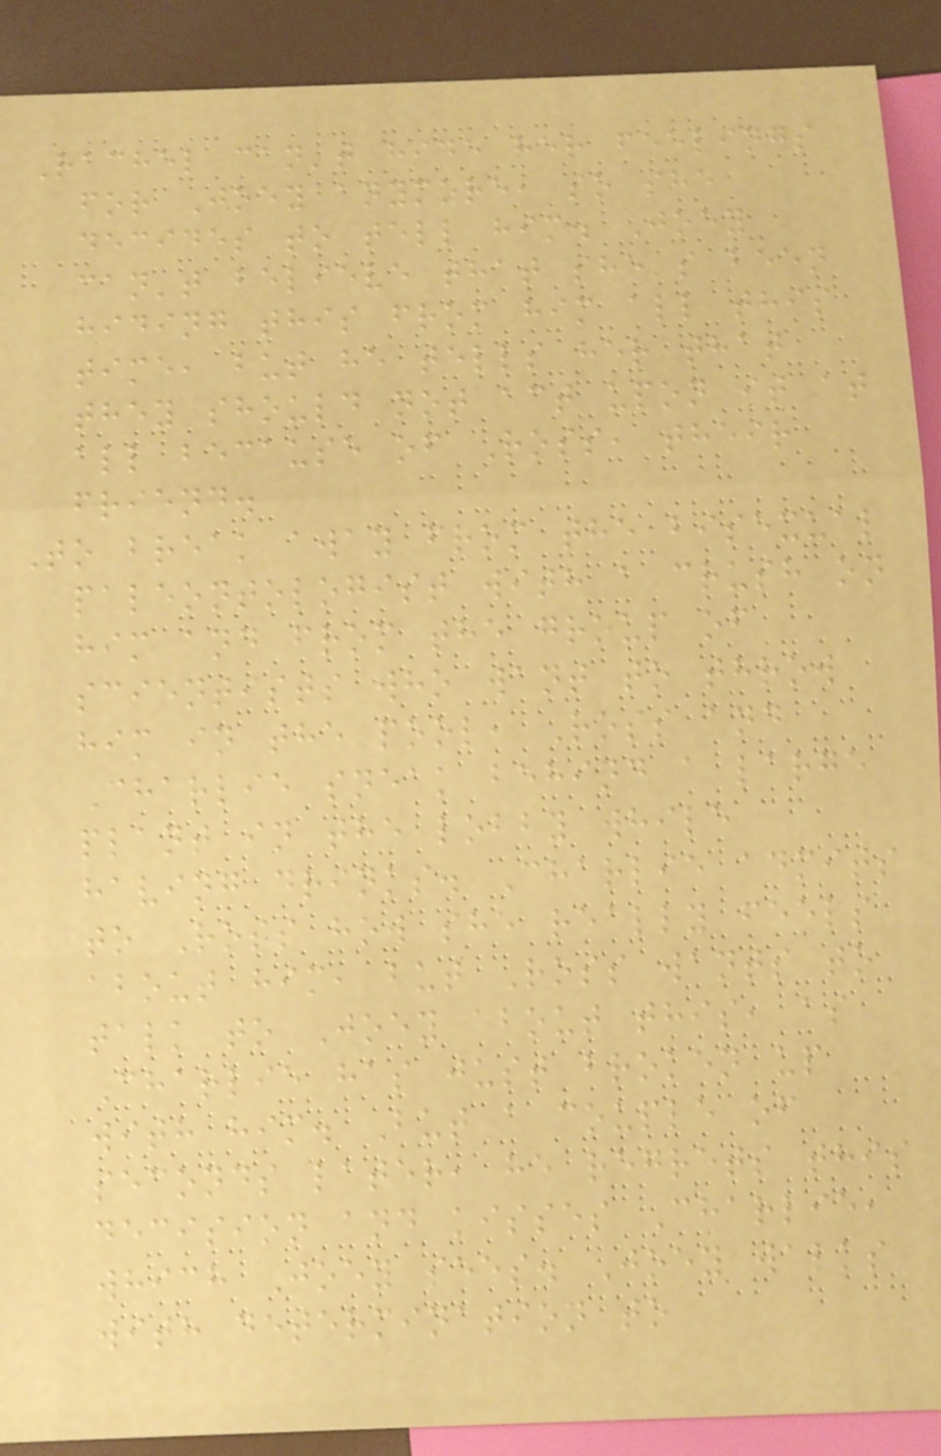Rachel can't hide her feelings
for Joey anymore, so she
decides to tell him. Joey
can't believe that she's been
hiding this from him all this
time, but he tells her that
they should not act upon it at
all because of Ross, their
friend.
To break away from the bisexual
paleontologist with a crush on
him and from the group of
scientists who want to throw
him in the pool, Ross and
Charlie sneak behind a large
plant in the lobby while
having drinks. Charlie admits
to Ross how she really feels
about him, but Ross wants to
talk to Joey about this, as
Charlie has just broken up
with him. But a couple of
seconds later, he regrets this
decision and kisses Charlie,
which Joey sees. Joey walks
with determination to
